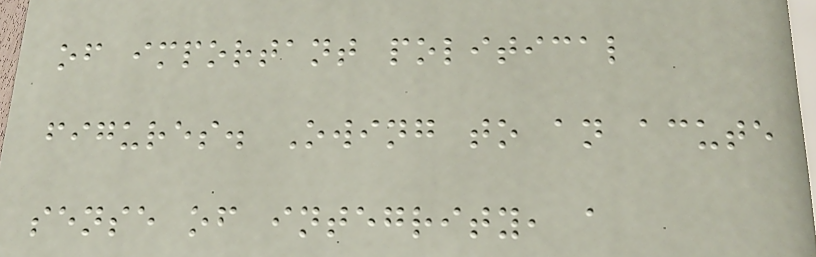of important political
figures. Owing to an acute
sense of integrity, a
